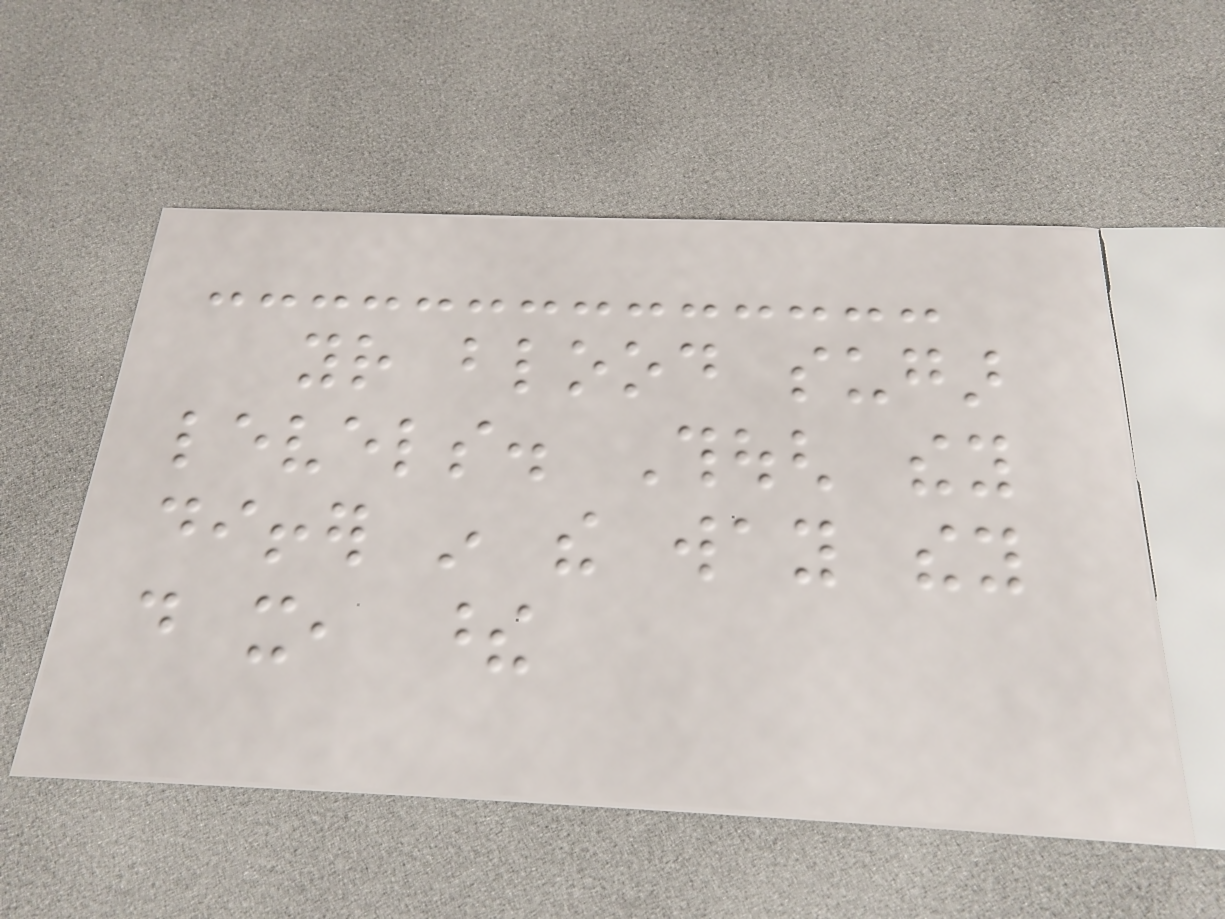your blood sugar
levels. Though they
differ in the way they
do it, these
